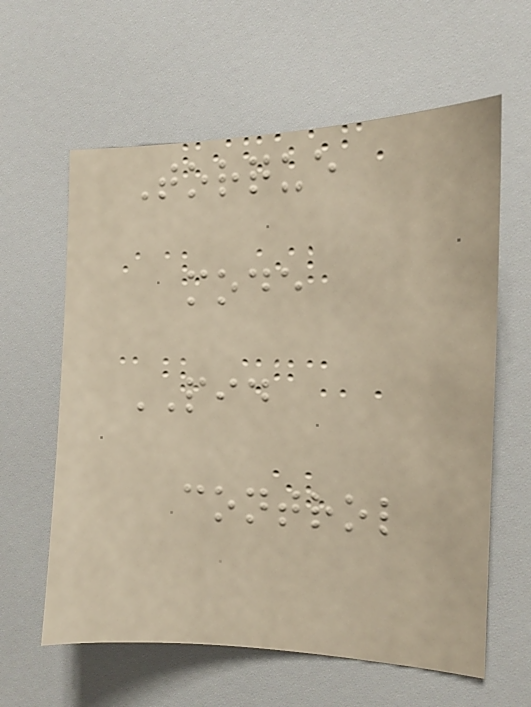Torque
mode
PID
control
